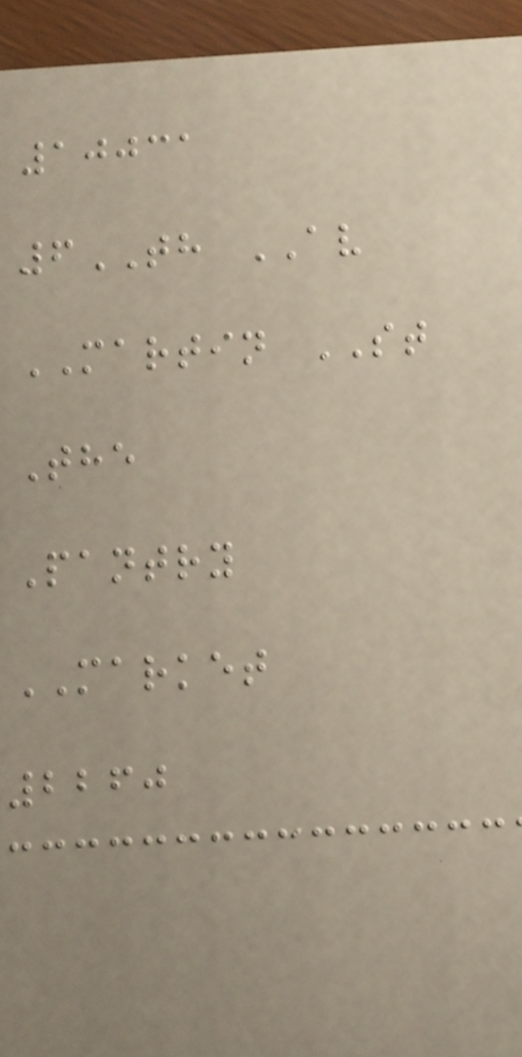10031
6TH AV
MARTIN ST
The
Pantry
MARKET
2260
